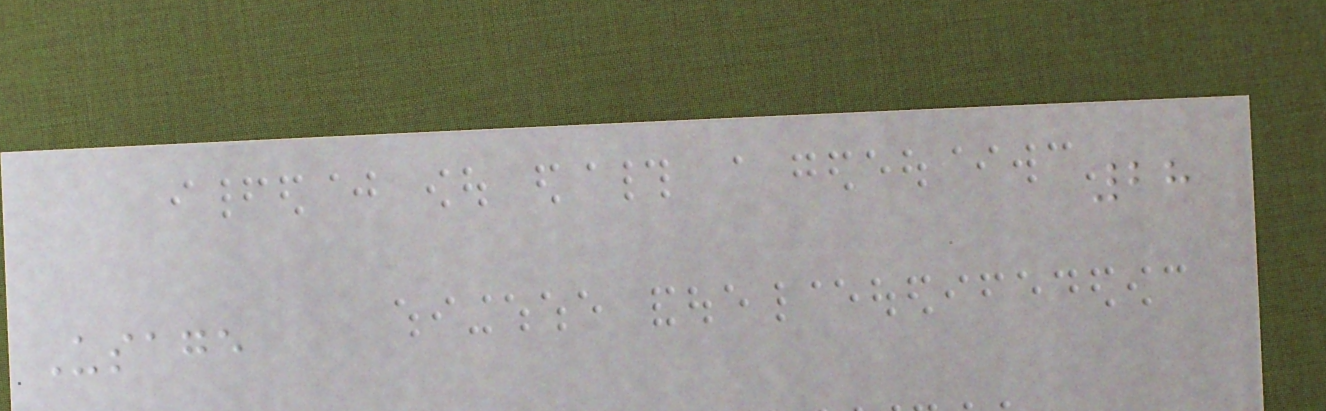28
Usage
